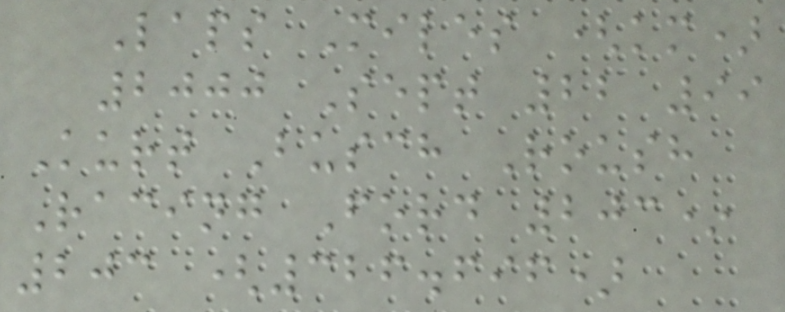Laps Miles (km)
2000 Sept 22 99
Kurt Busch Roush
Racing Ford 203*
203 (326.696)
